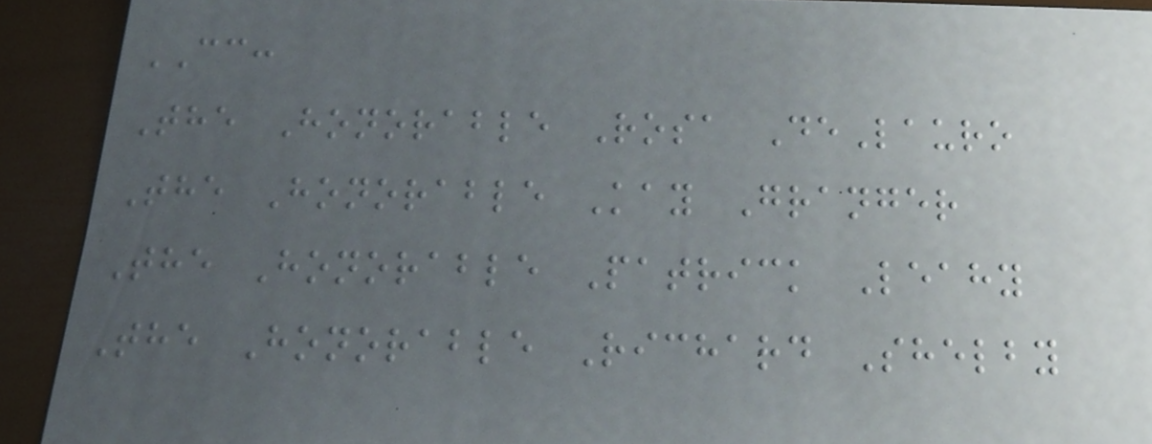CC:
The Honorable Rosa DeLauro
The Honorable Kay Granger
The Honorable Patrick Leahy
The Honorable Richard Shelby
